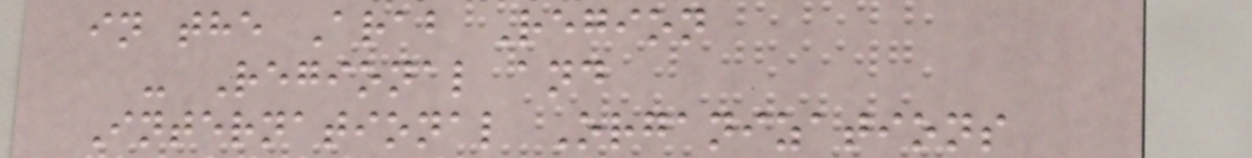in the Arab Region
- Regional and
International Organizations
